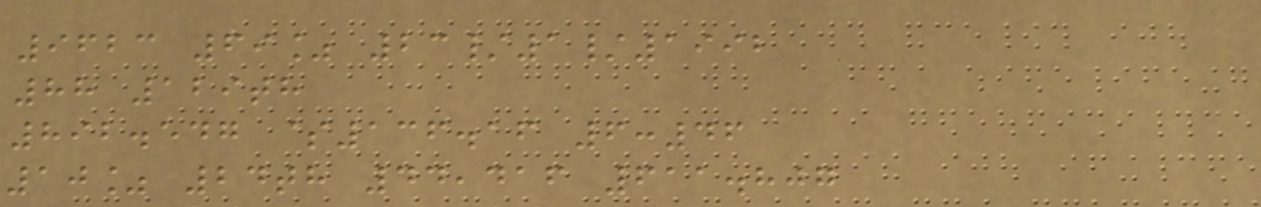9623 69% 23/1/1992
88 129th
892.547 $136.16 6:46
10% 24th 44,416 611.807
